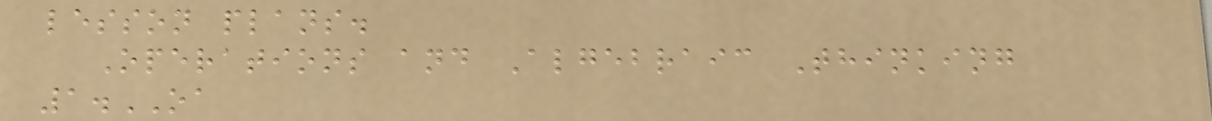lesson plans.
Operations and Algebraic Thinking
1.OA
